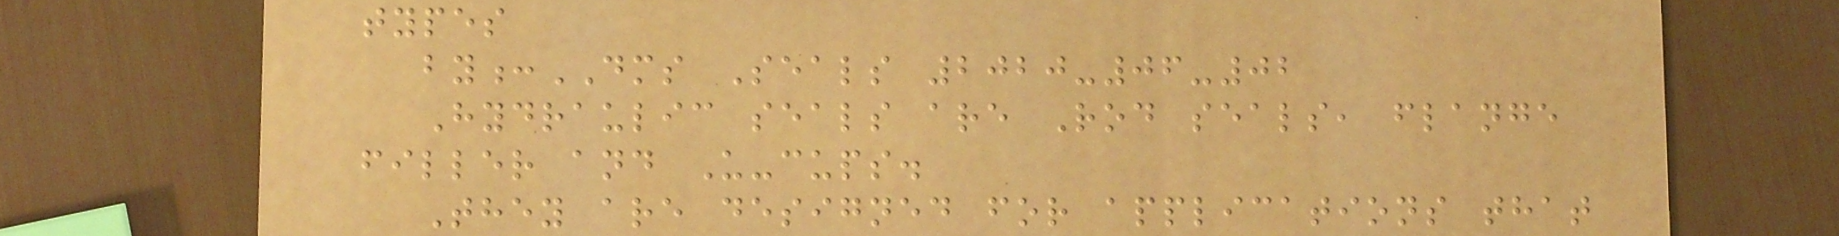types
by:DMS Seals 2020-06-02
Hydraulic seals are Rod seals, flange
filler and U-cups.
They are designed for applications that
